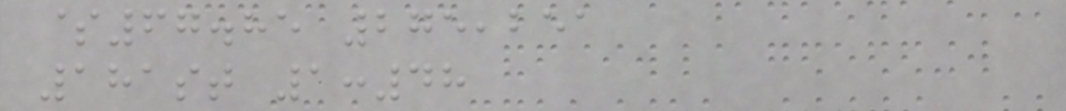$67.85 275,251
181st 1:48
